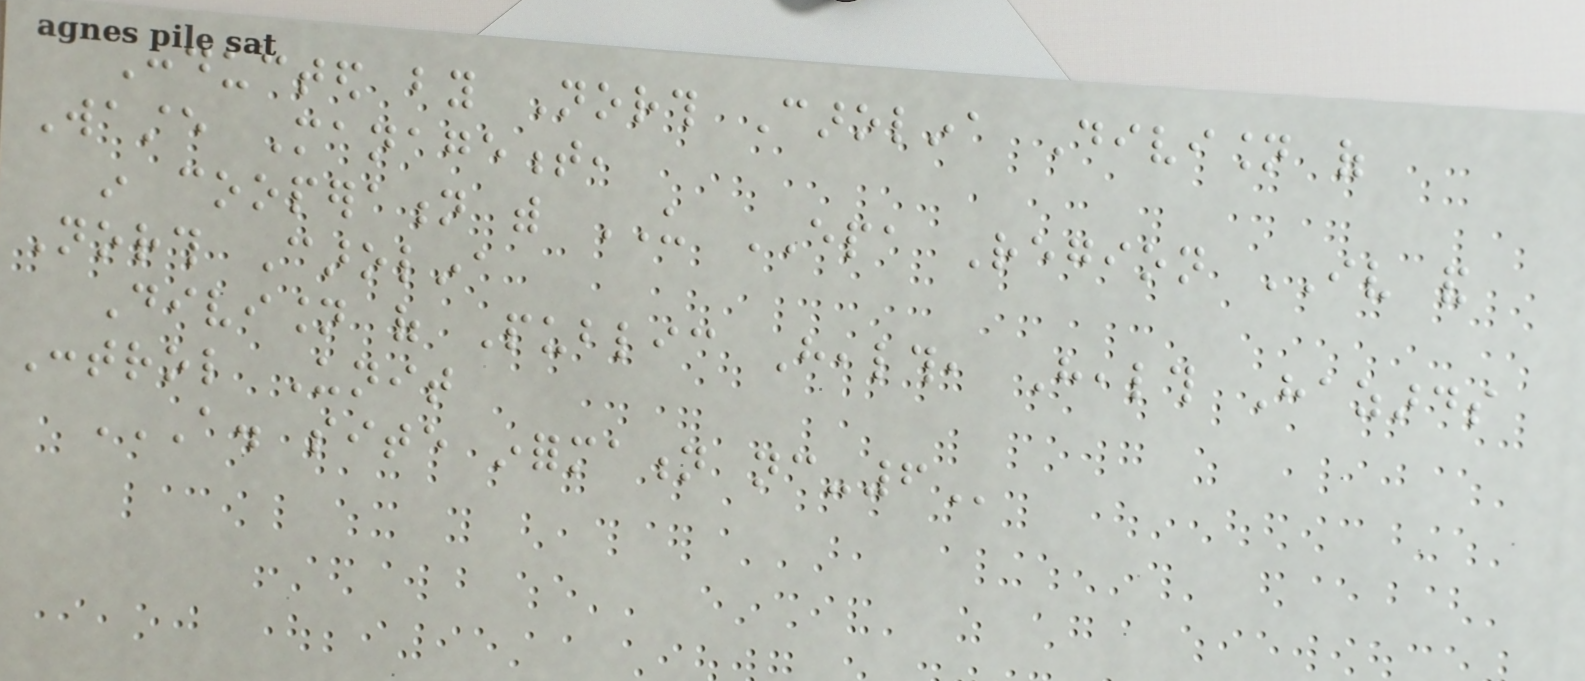Conducted by North Carolina Division of
Waste Management,
in cooperation with US EPA Region IV and
North Carolina
Division of Public Health, Health Hazards
Control Unit
A. SITE INFORMATION NC-6
